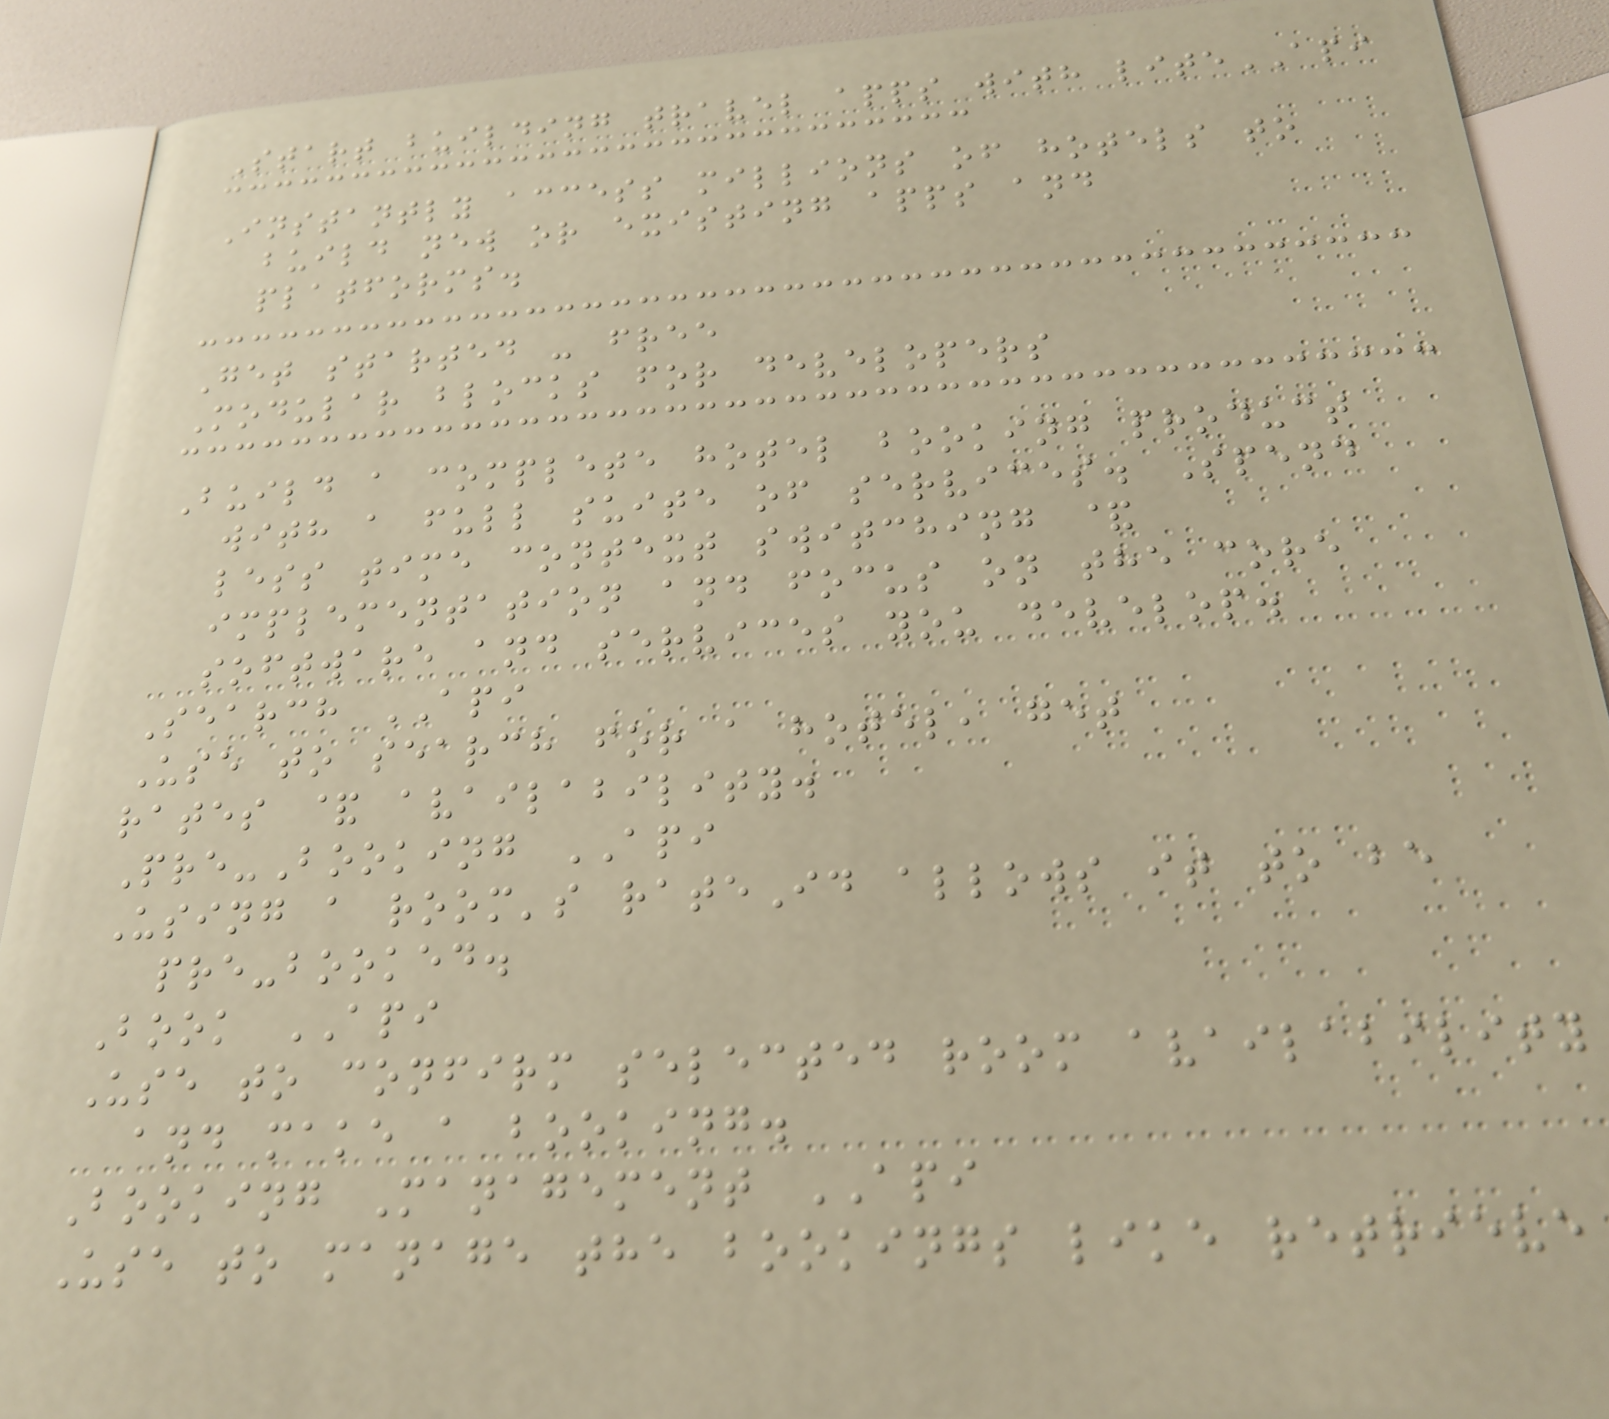Start building travel apps with liteAPI
Instantly access millions of hotels to
build new or existing apps and
platforms.
Get started - free
Modular blocks for developers
Build a complete hotel booking product
with a full suite of services. Spend
less time context switching &
implementation and focus on the core
software and services you develop.
Search API
Use to search for a hotel, get
rates & availability.
Pre-Booking API
Using a room's rateId allows it to be
pre-booked.
Book API
Use to confirm selected room availability
and make a booking.
Booking Management API
Use to manage the bookings like retrieve
